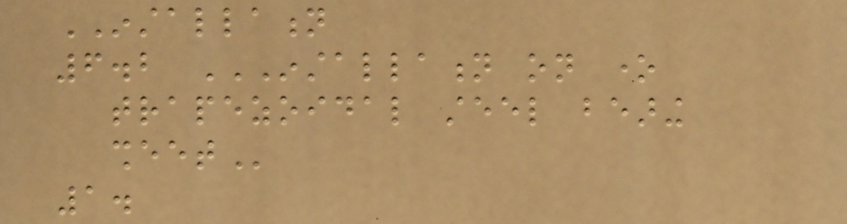INSTALLATION
6.2 INSTALLATION ON ONE
TRAPEZOIDAL STEEL BEARING
SHEET
1.
